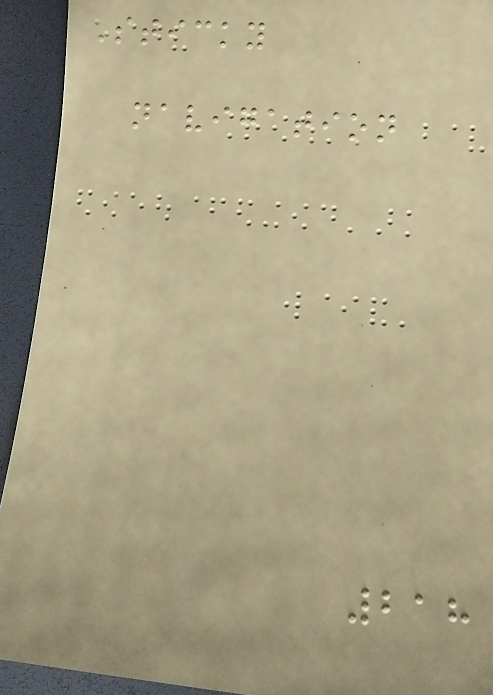Sticky
navigation
218
